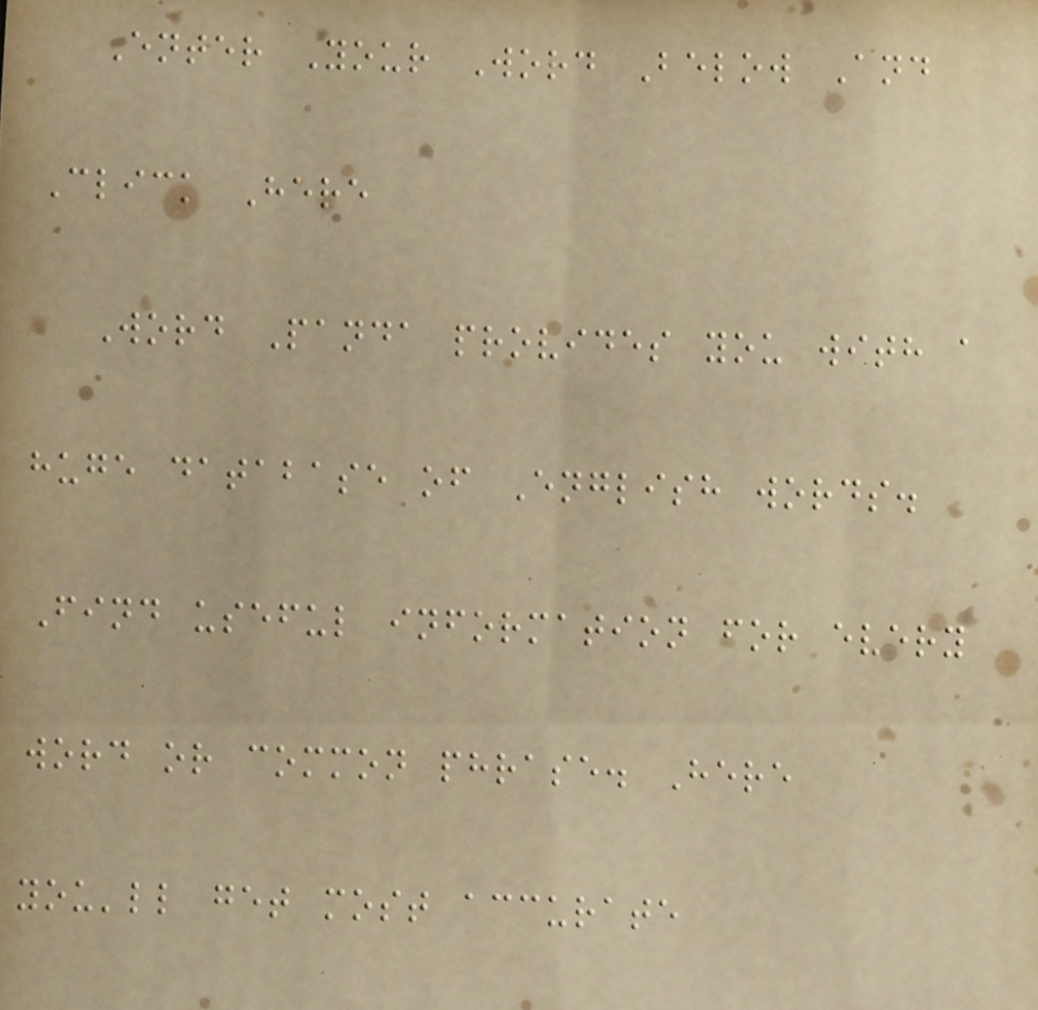Enter Your Word Below And
Click Here
Word Panda provides you with a
huge database of English words.
Find useful information for every
word or common phrase. Here
you'll get most accurate
